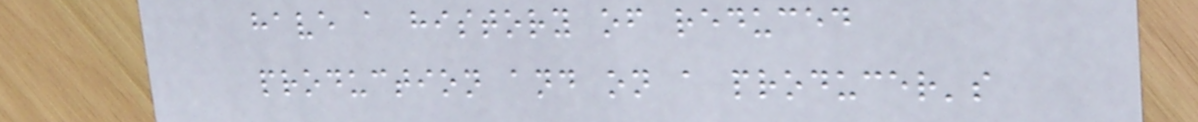have a history of reduced
production and on a producer's
